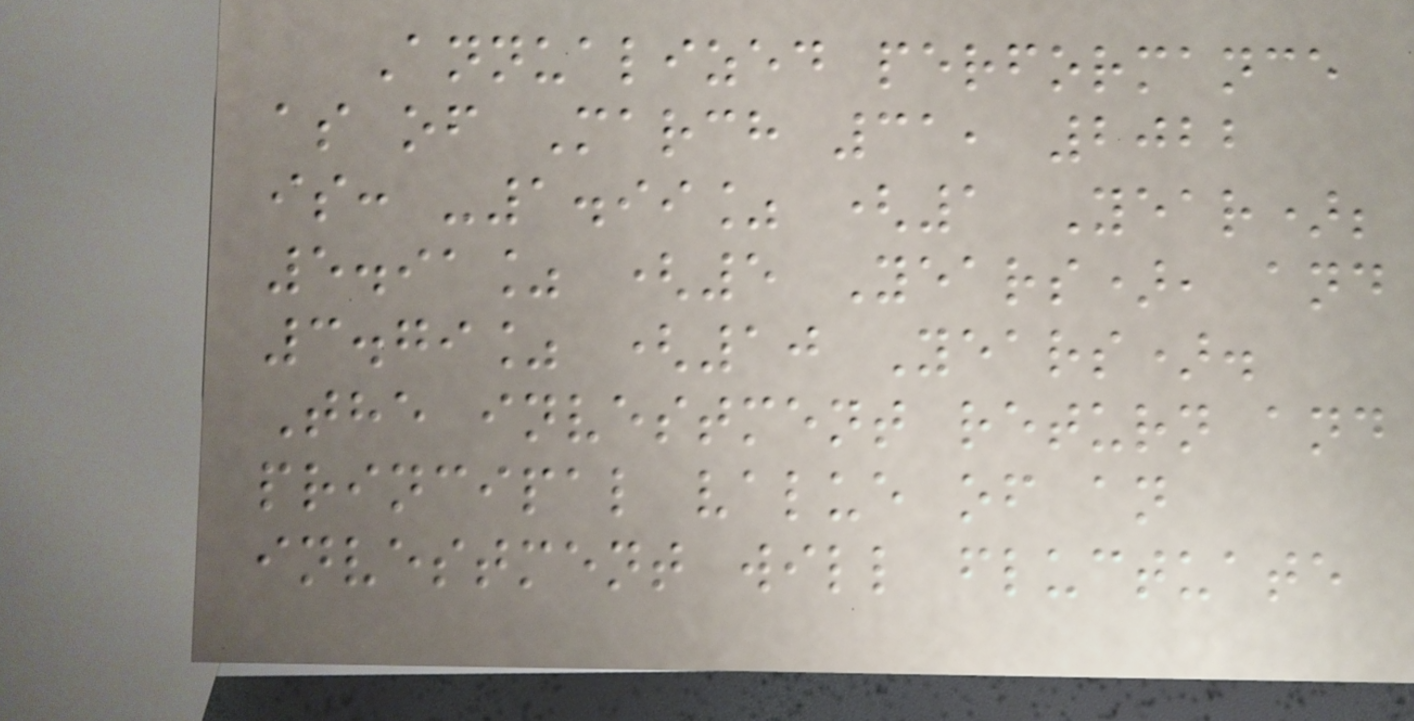Annualized performance
as of March 31, 2022
is: -1.99% (1 Year);
5.91% (5 Years), and
3.79% (10 Years).
The investment return and
principal value of an
investment will fluctuate
